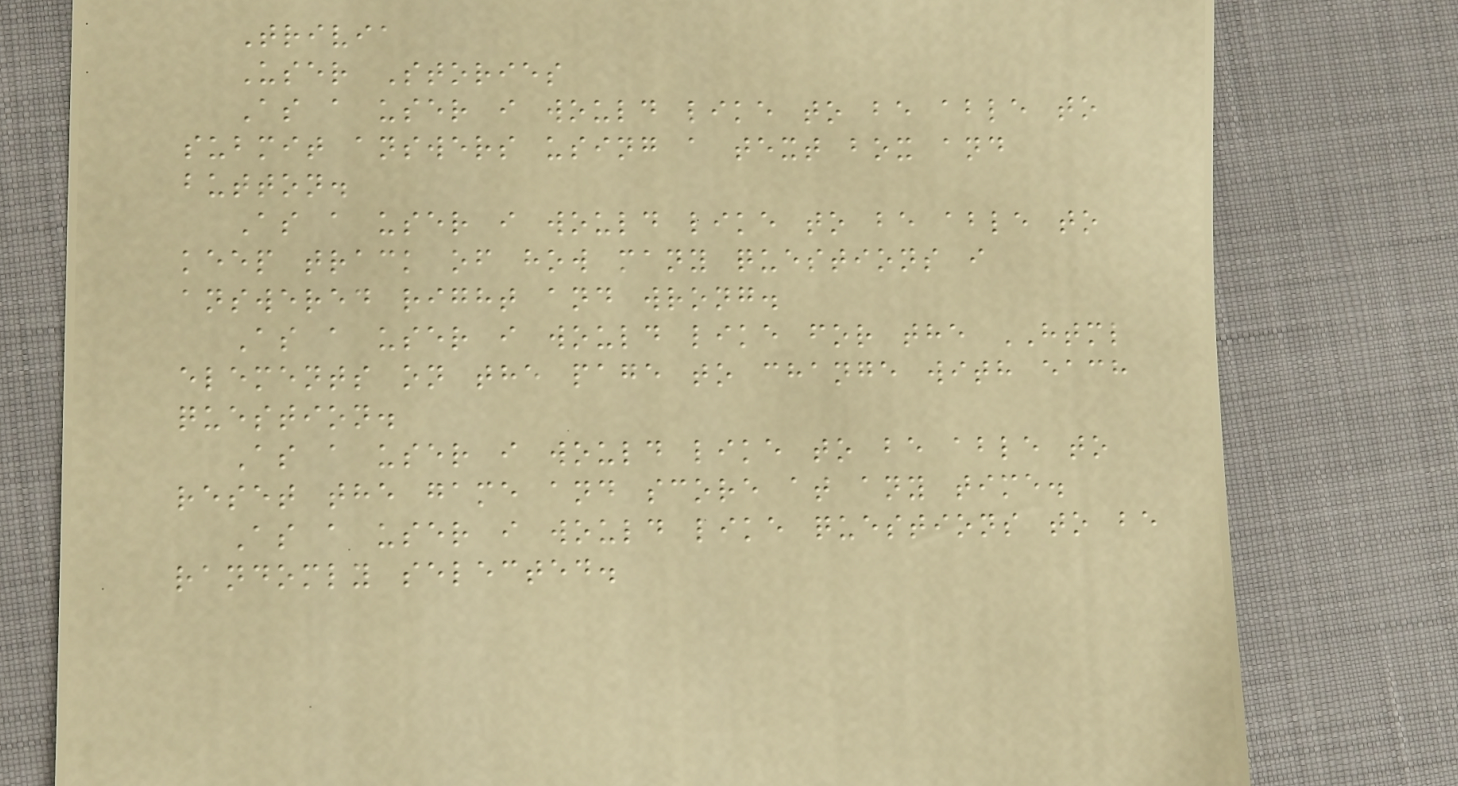Trivia
User Stories
As a user i would like to be able to
submit answers using a text box and
button.
As a user i would like to be able to
keep track of how many questions i
answered right and wrong.
As a user i would like for the HTML
elements on the page to change with each
question.
As a user i would like to be able to
reset the game and score at any time.
As a user i would like questions to be
randomly selected.
